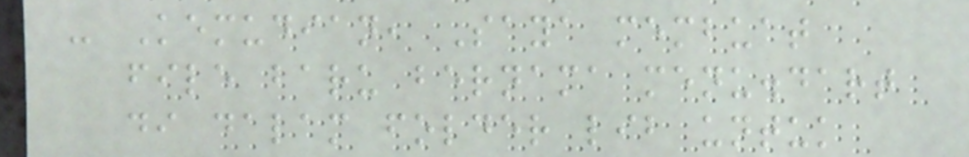- Kemudian, Saya membuat
file baru bernama menu.dart
di dalam folder lib untuk
